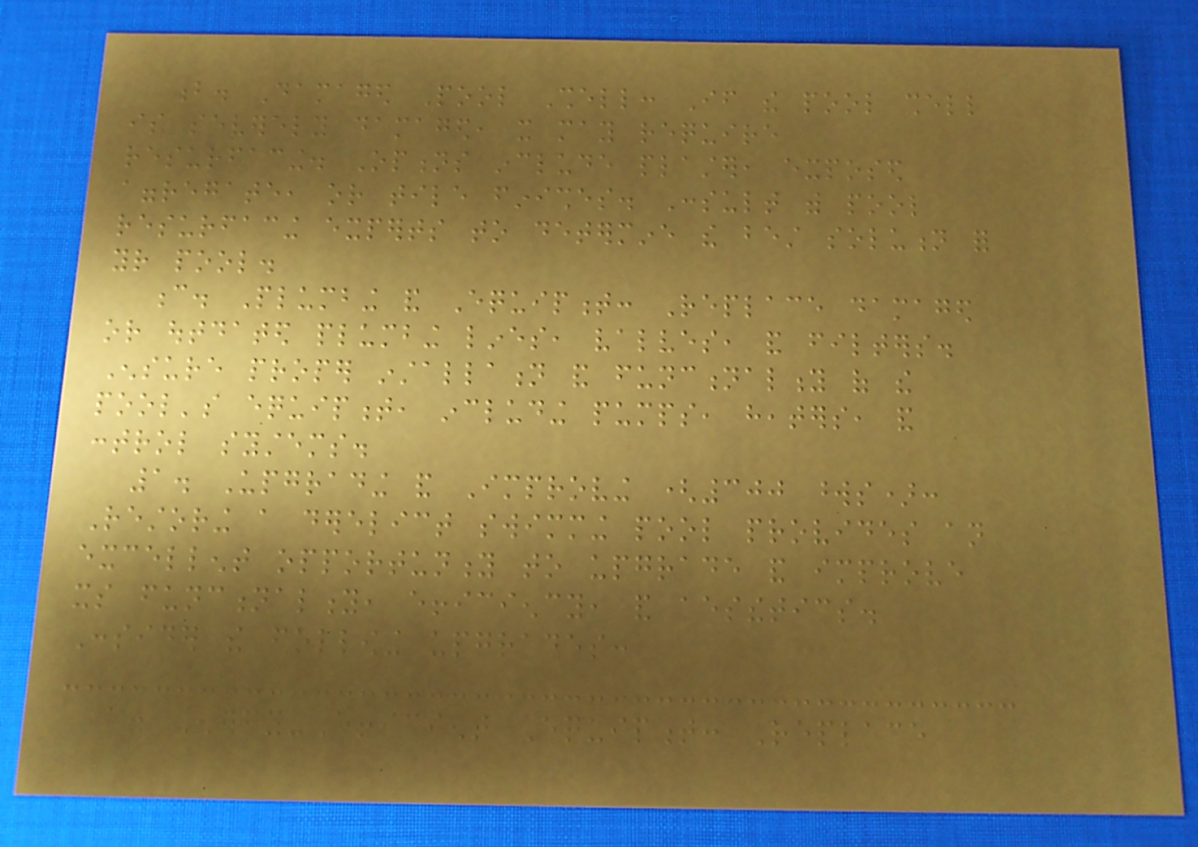b. Damaged Pool Shell: If the pool shell
is severely damaged, it may require
resurfacing. Options include plaster, exposed
aggregate, or tile finishes. Consult with pool
resurfacing experts to determine the best solution for
your pool.
c. Plumbing and Equipment: Replace damaged
or outdated plumbing lines, valves, and filters.
Ensure proper installation and functionality of the
pool's equipment, including pumps, heaters, and
control systems.
1. Upgrading and Improving (300 words):
Restoring a derelict swimming pool provides an
excellent opportunity to upgrade and improve
its functionality, efficiency, and aesthetics.
Consider the following upgrades:
a. Energy-Efficient Equipment: Replace
